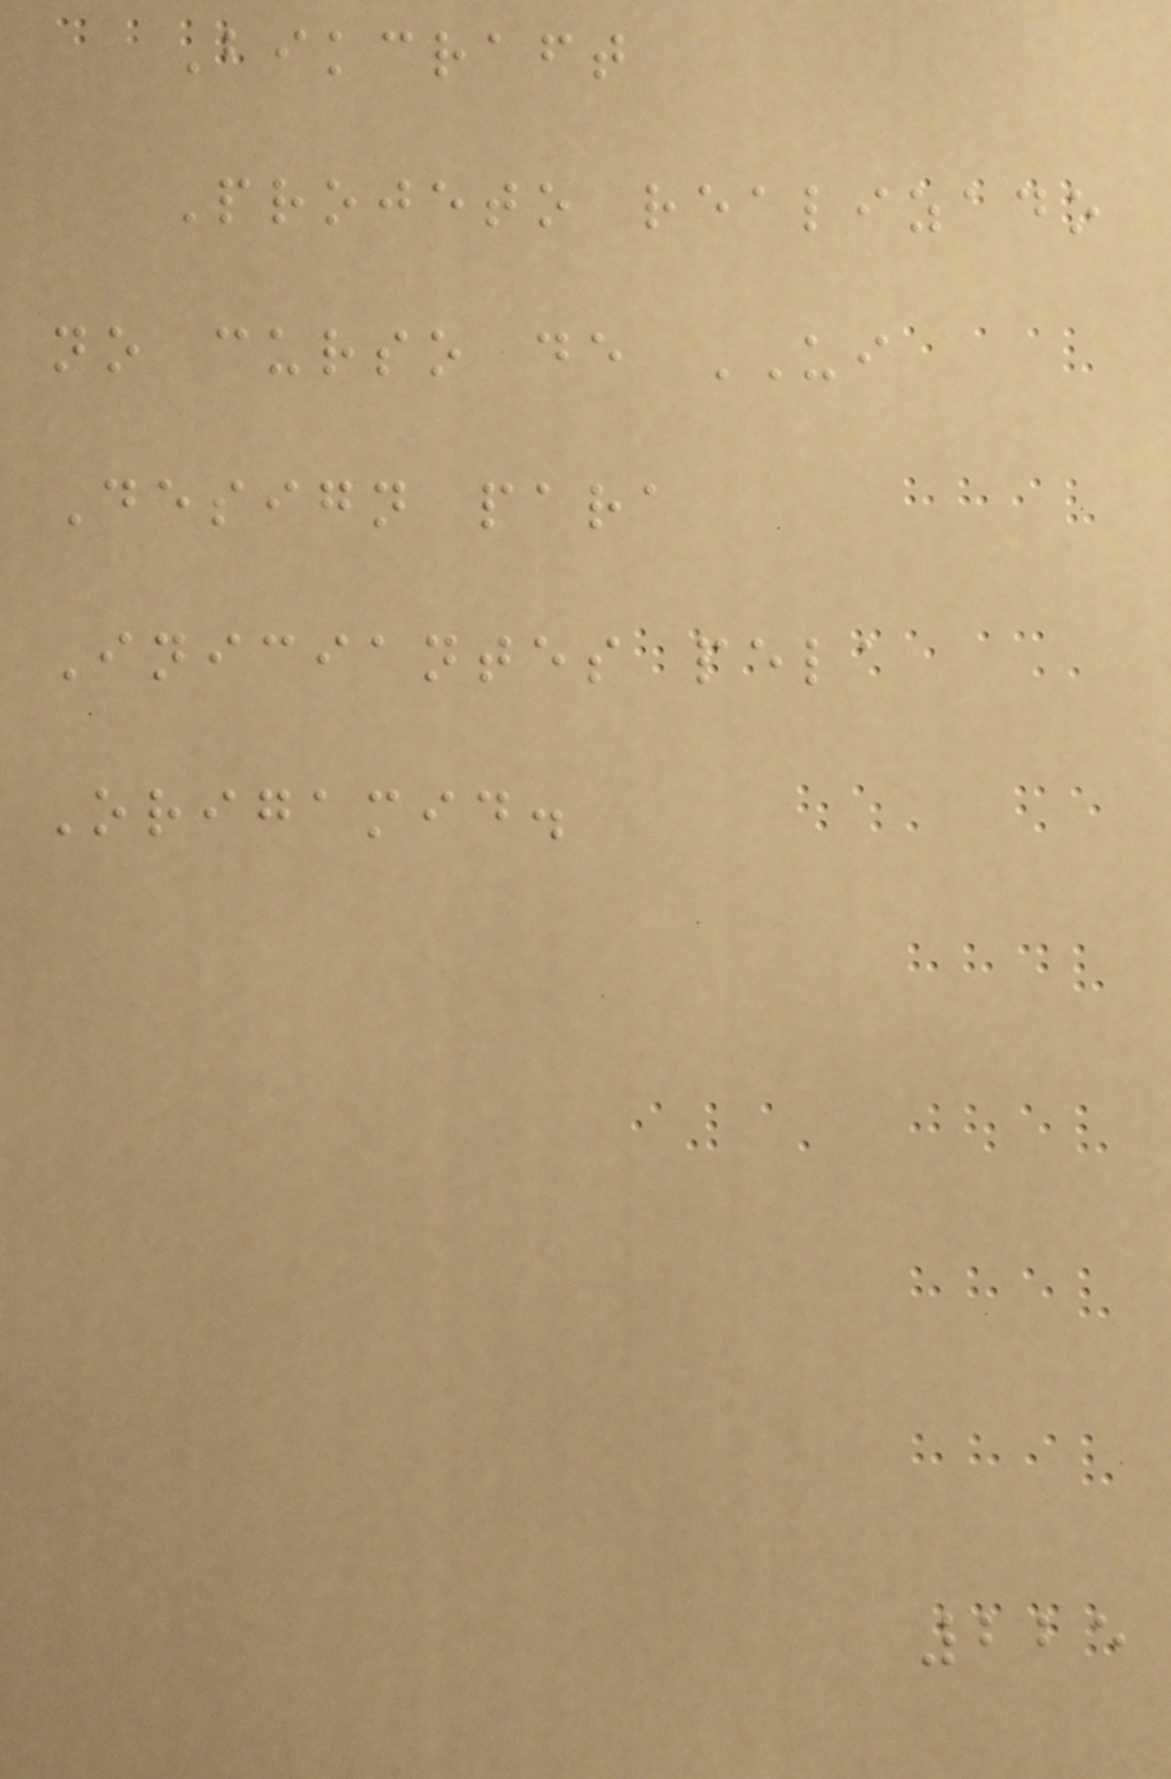Bikcraft
Projeto realizado
no curso de UI
Design para
Iniciantes pela
Origamid.
225
